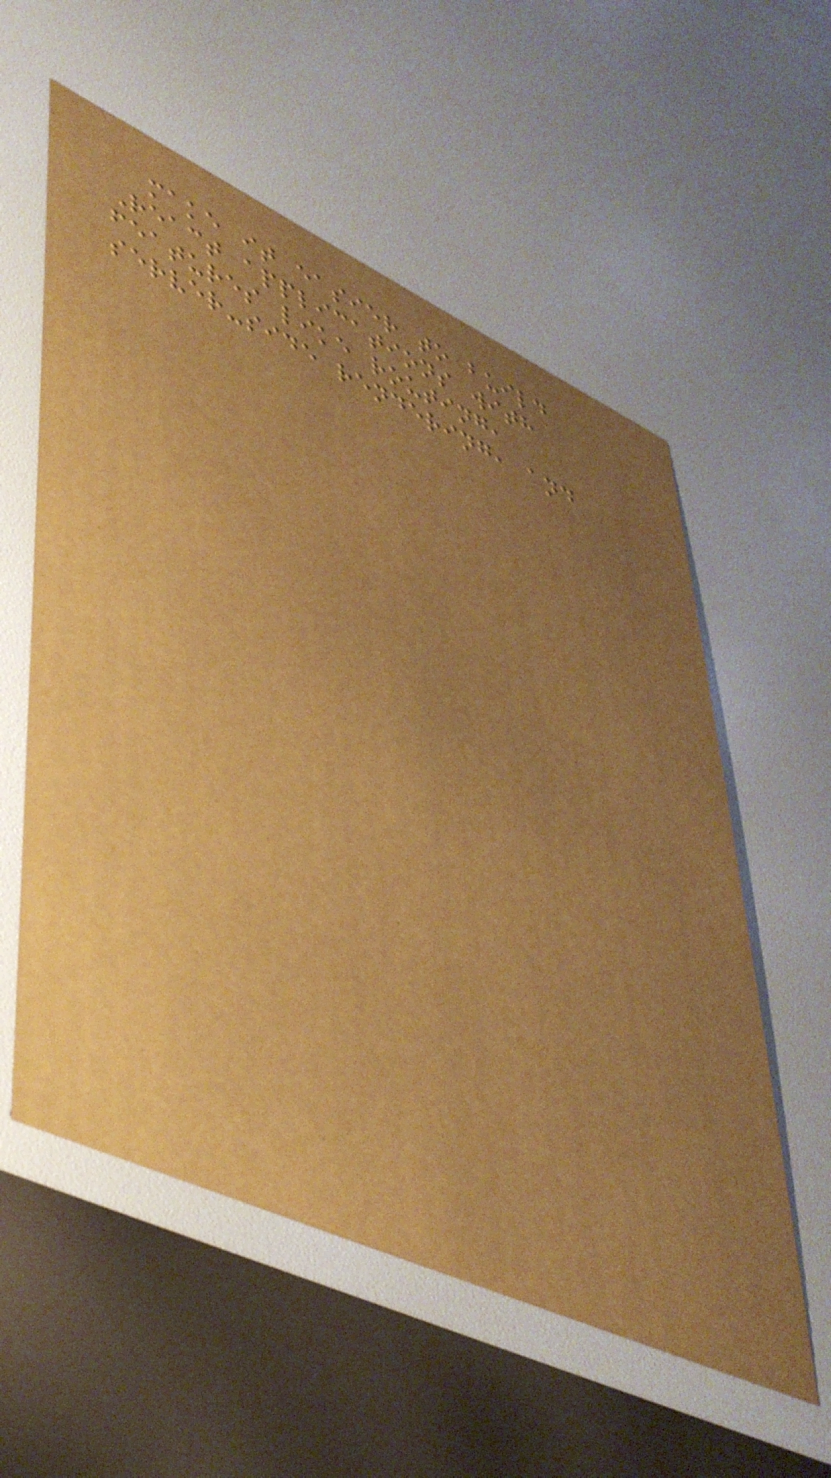make it easier to build
React applications with
features like routing,
server-side rendering, and
